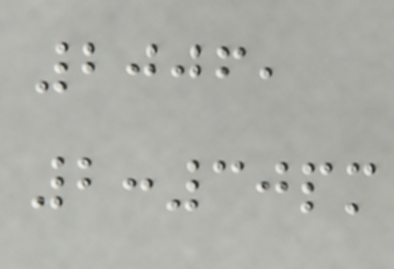2006,
2:30pm
